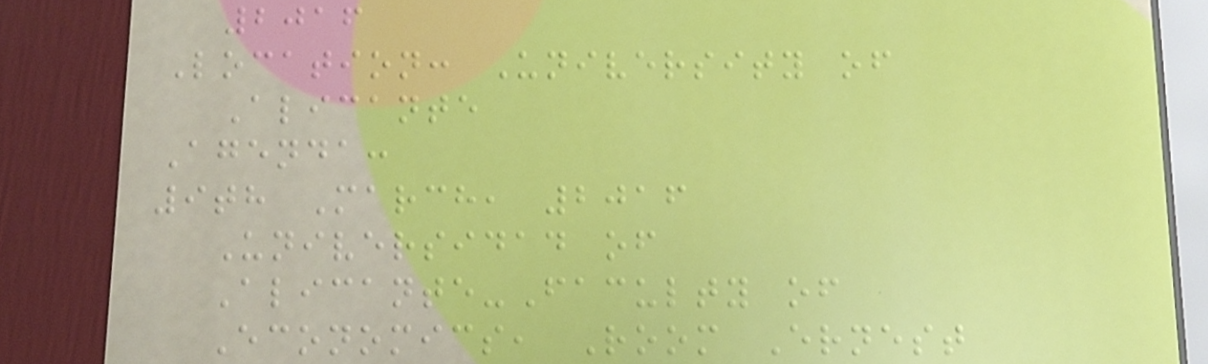2016
Location: University of
Alicante
Agenda:
9th March, 2016
Universidad of
Alicante-Faculty of
Economics, Room Ernest
